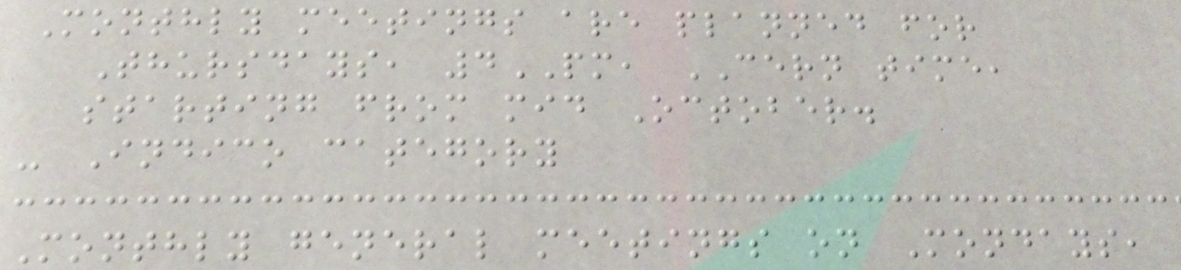Monthly meetings are planned for
Thursdays, 4PM, CERN time,
starting from mid October.
- Indico category
Monthly general meetings on Mondays,
